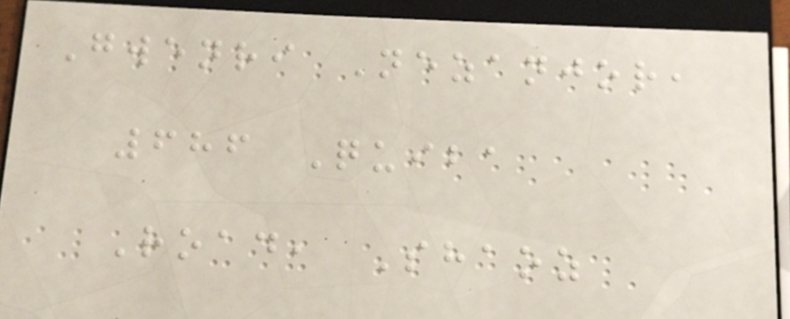Gwenri Nezanjor,
686 Quiba
Road, Shaoz
